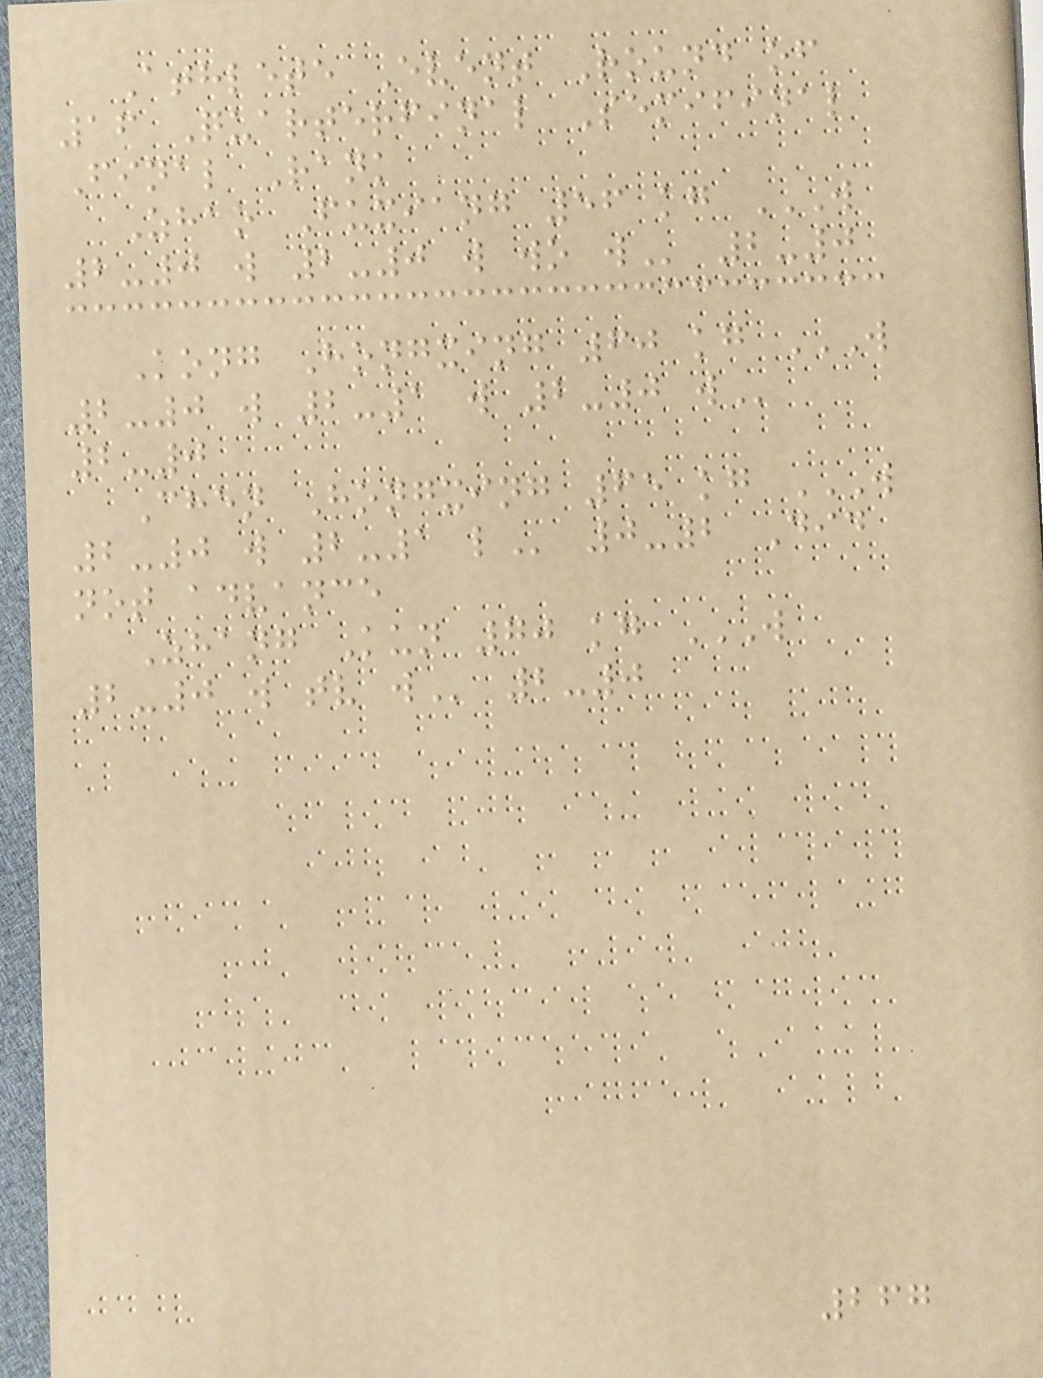Athlete Event Round of
16 Quarterfinal Semifinal
Final Rank
Zhao Fuxiang 56 kg W
2-0 W 2-0 W WO W 2-0
Kong Hongxing 60 kg W
2-0 W 2-1 W 2-0 W
2-0
Chen Hongxing 65 kg W
2-0 W 2-1 L 0-2 Did
not advance
Zhang Kun 70 kg W
2-0 W TV W 2-0
267
